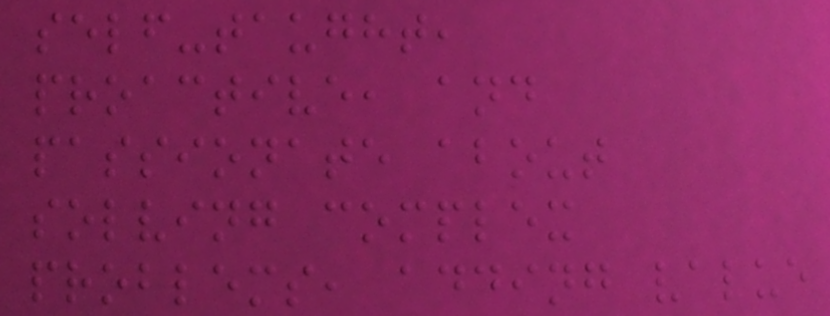self-taught,
proactive, and
passionate about
solving complex
problems, adding value
